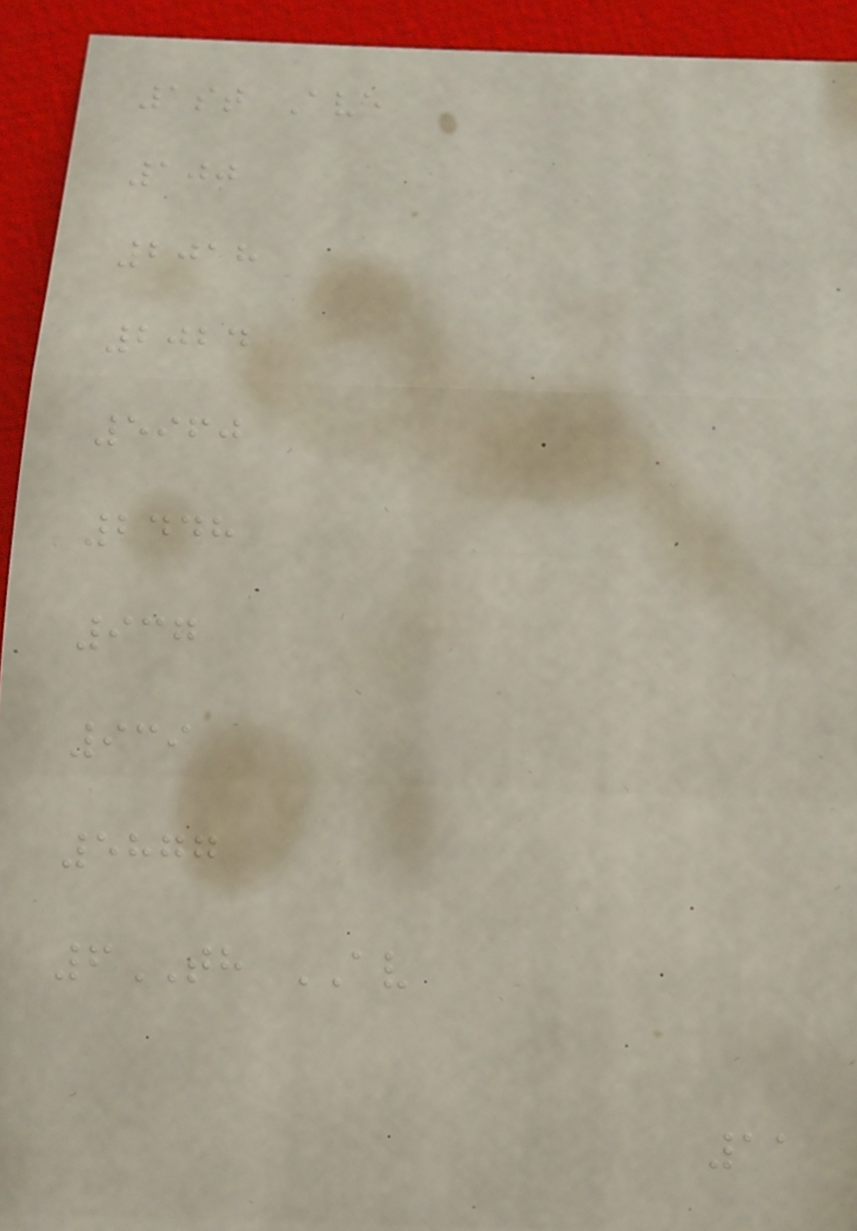1st Ave
100
2018
2024
5960
2448
937
939
5877
6TH AV
11
